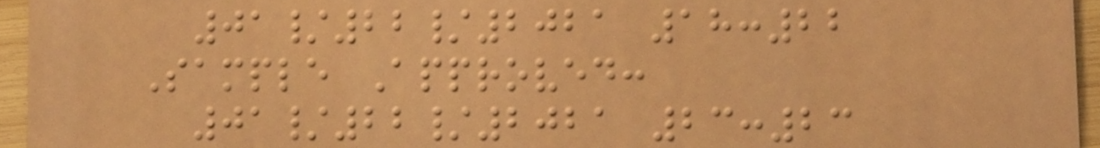01/22/2021 18:22
Sample Approved:
01/22/2021 23:23
